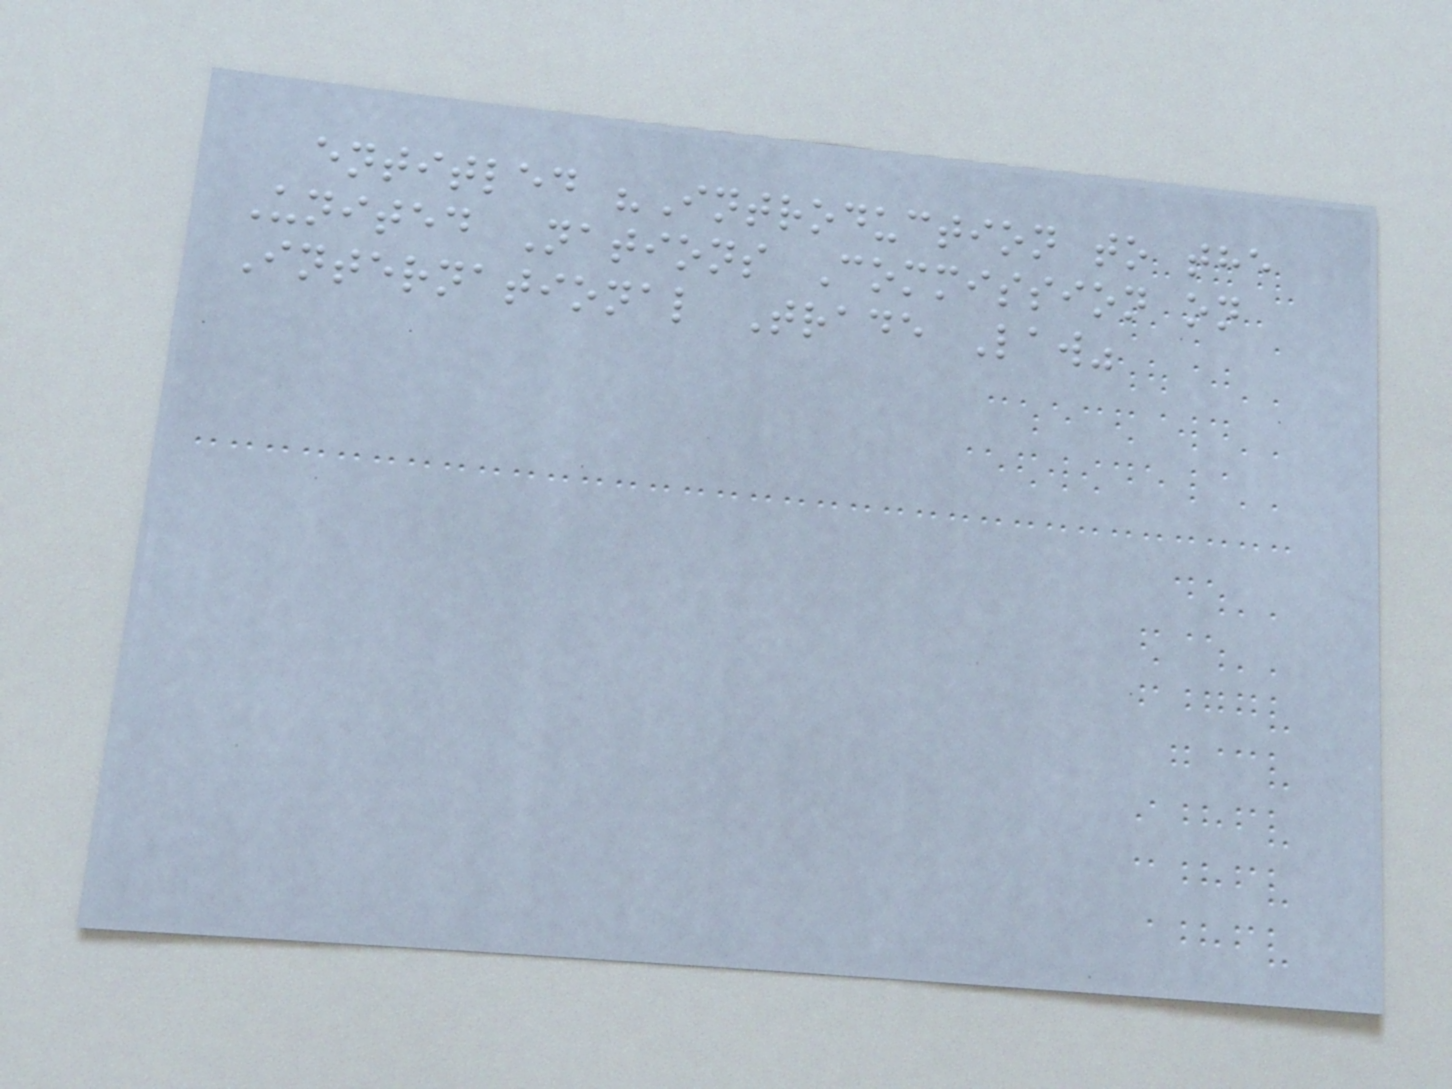entitled "Introduction to the
United Nations Commission on
International Trade Law"
